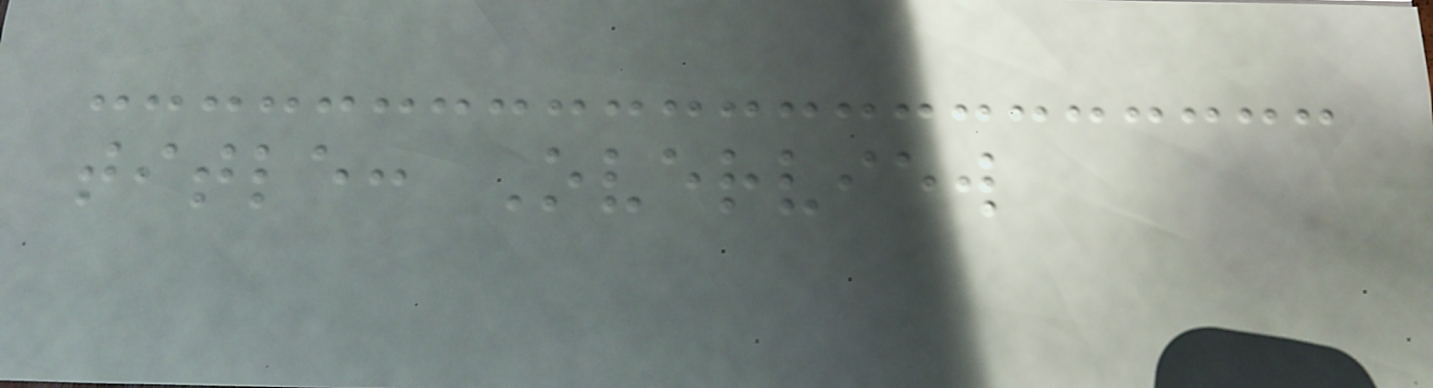title: Overview
